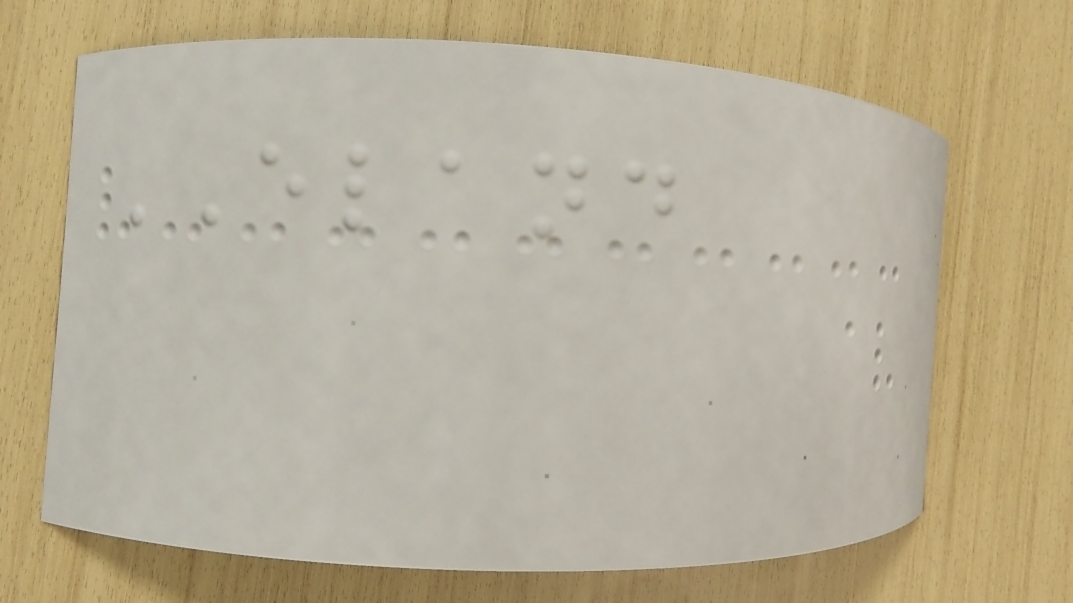ELAND
